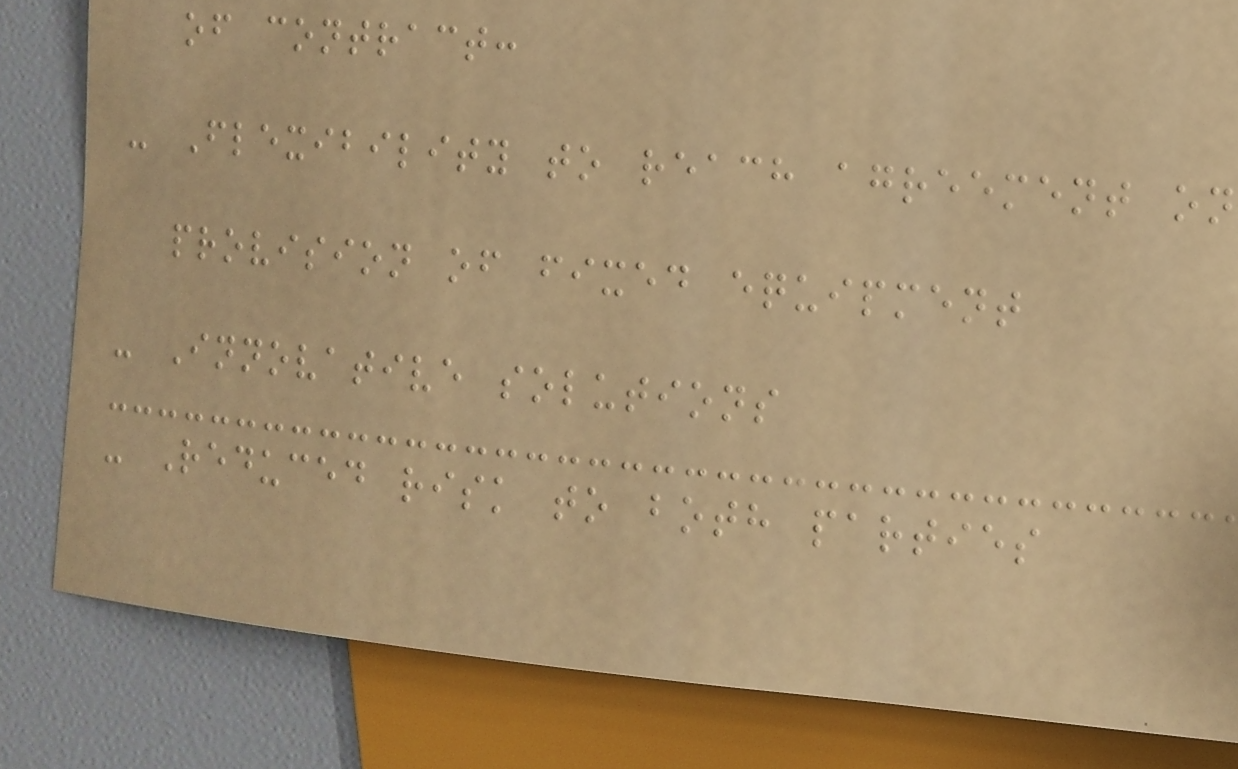of contract:
- Flexibility to reach agreement on
provision of fixed equipment
- Innovative solutions
- Reduced risk to both parties
